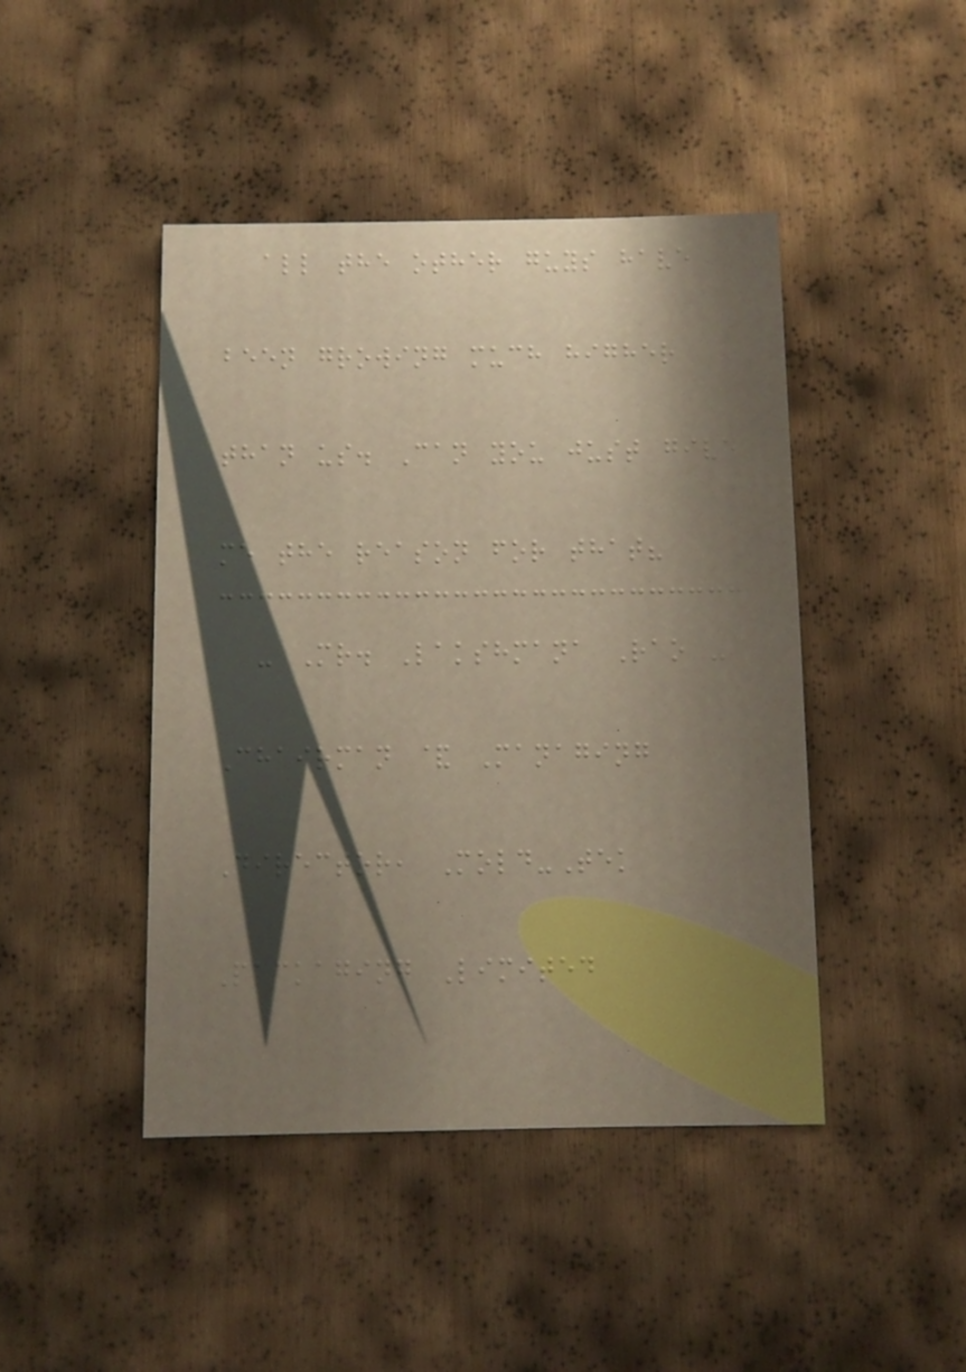all the other guys have
been growing much higher
than us. Can you just give
me the reason for that?
- Mr. Lakshmana Rao -
Chairman & Managing
Director, Mold-Tek
Packaging Limited
